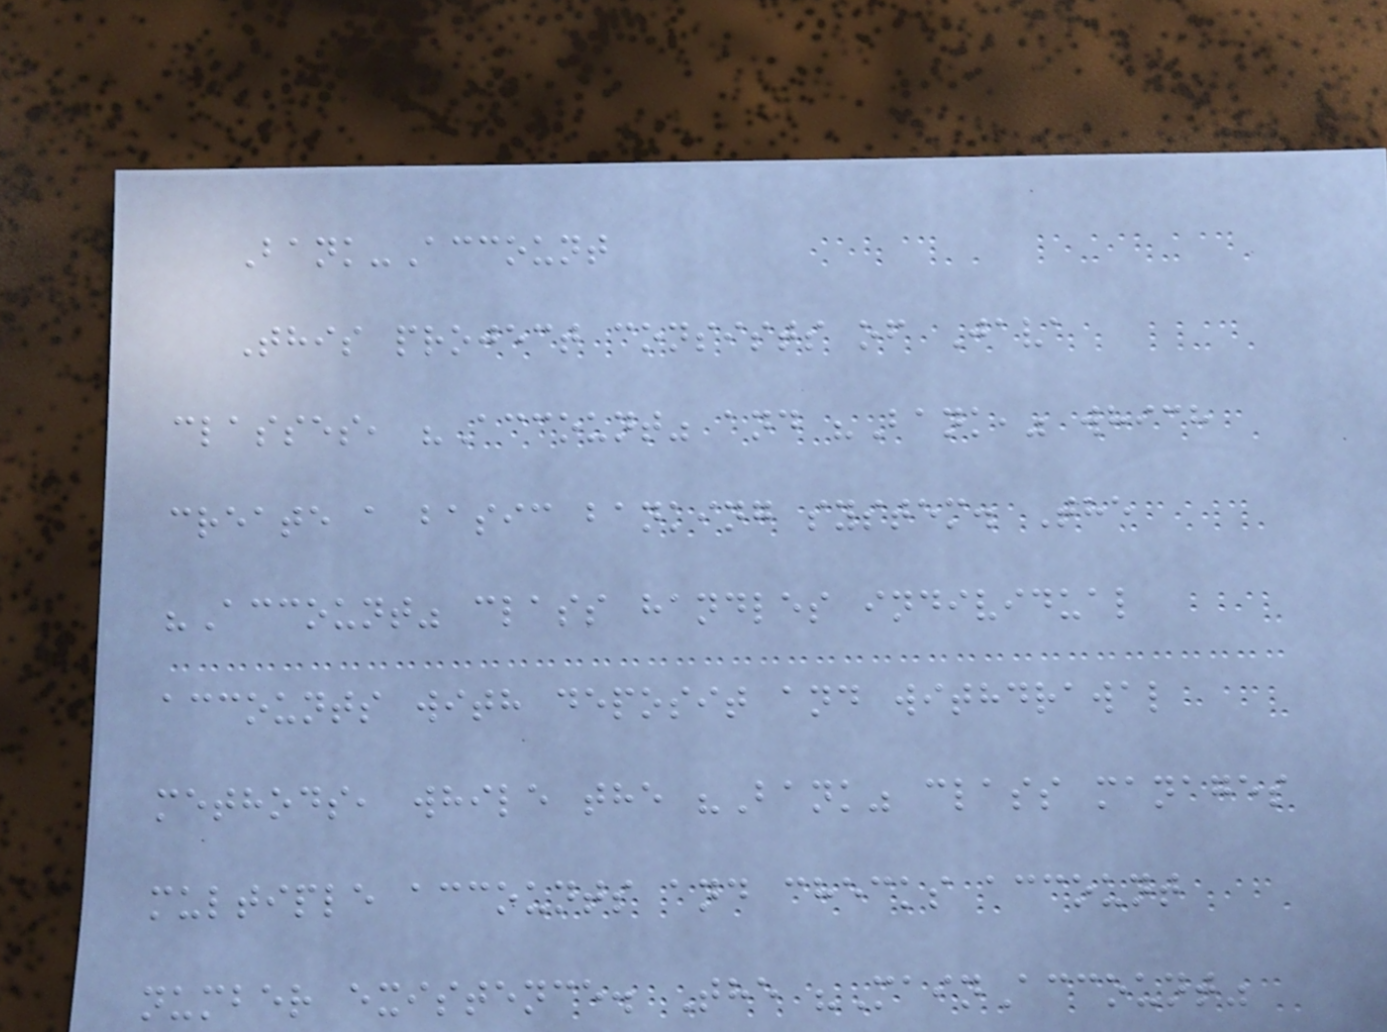Bank-Account
This project consists of Java
classes, "Account" and "Bank," which
create a basic banking system. The
"Account" class handles individual
accounts with deposit and withdrawal
methods, while the "Bank" class manages
multiple accounts and checks account
number existence. The "MainAccount"
